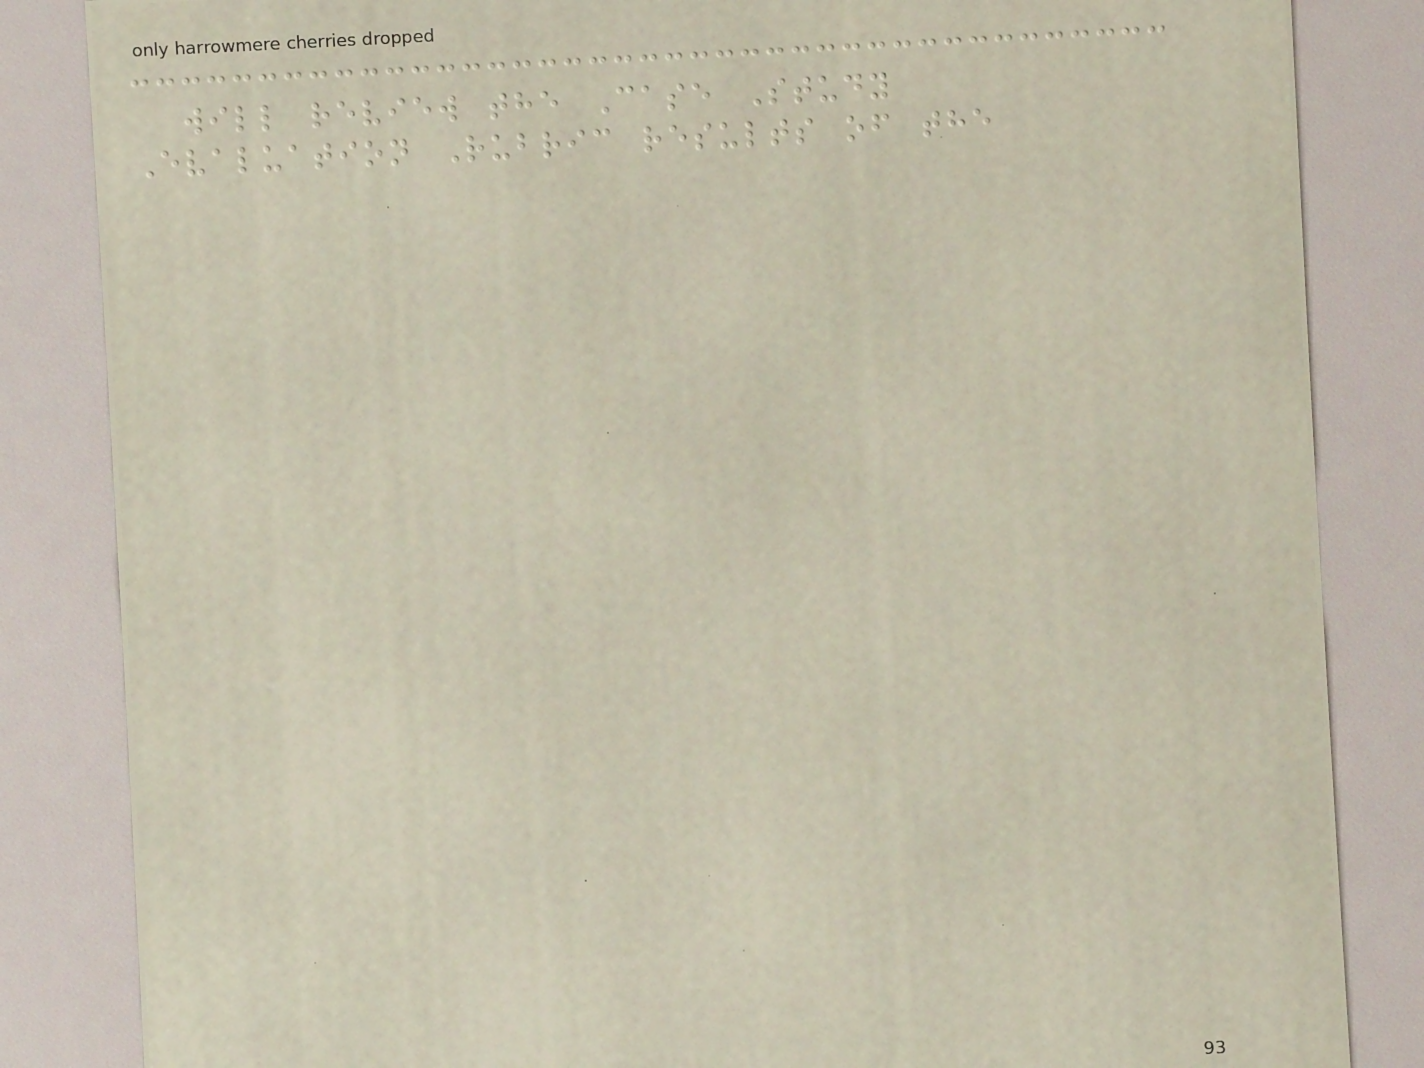will review the Case Study
Evaluation Rubric results of the
